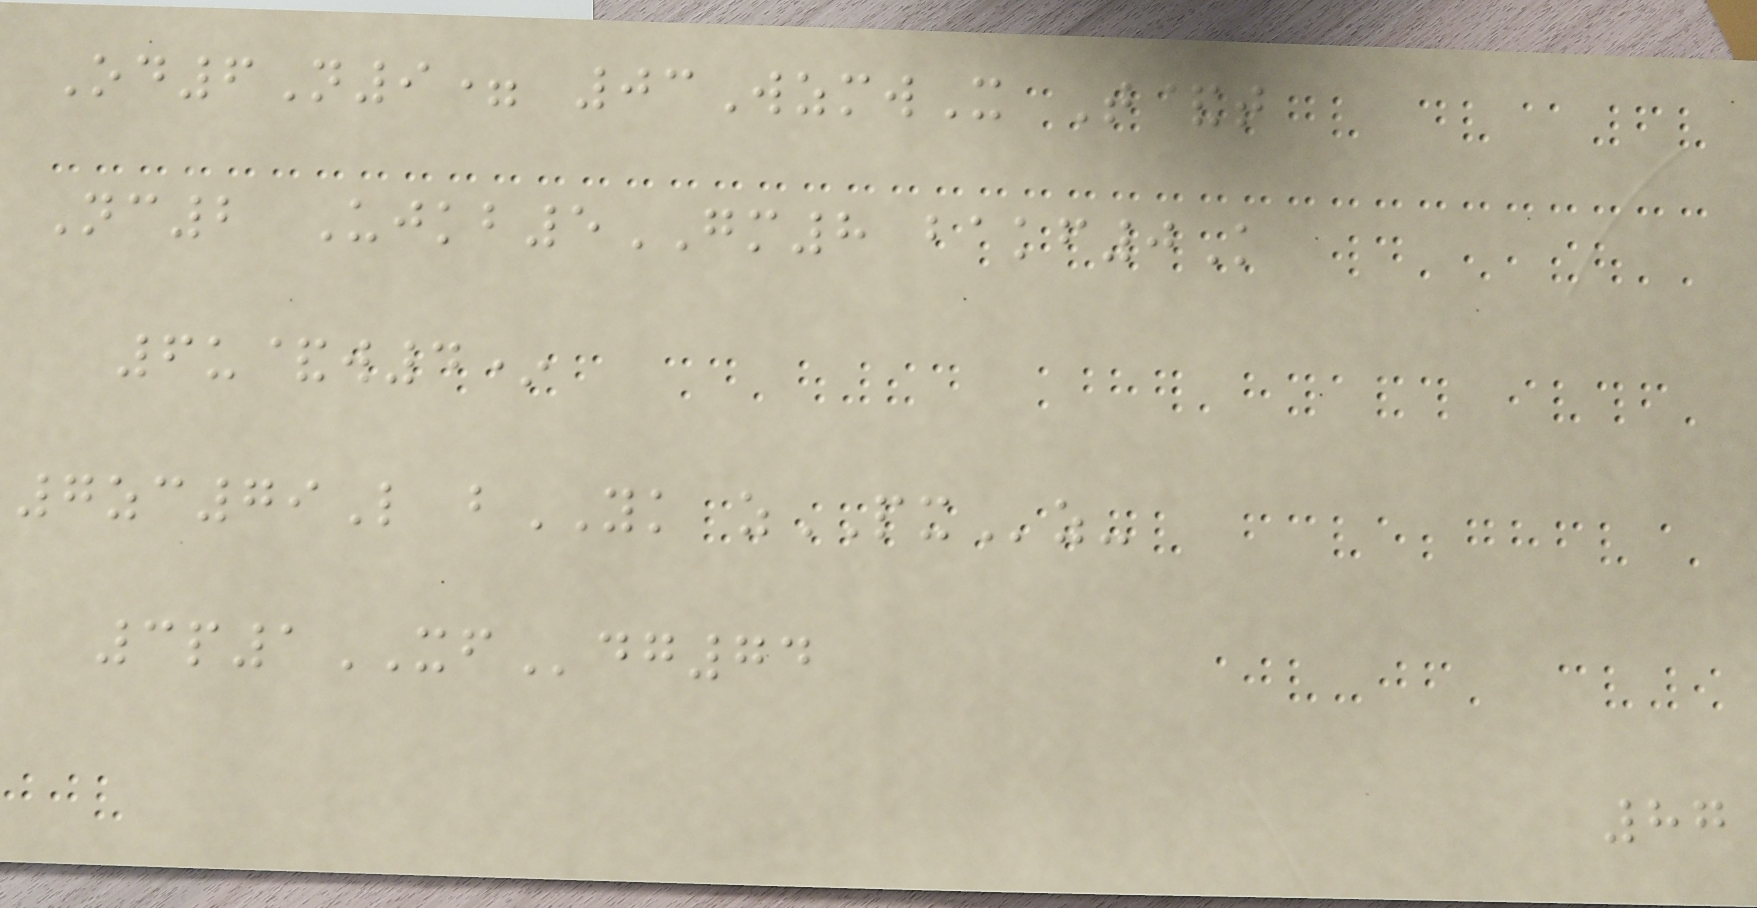Od6N9= 03WzmwX T&t
Nc2 Ujkb5GM8 bakf0K
6u&w4*
7zc79L bYK zPXz-
3p1XFdg74
87
